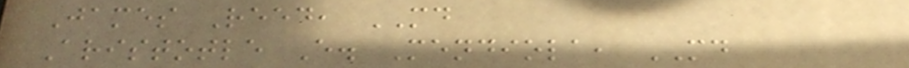James Reed, MD
Aristotle E. Mendiola, MD
